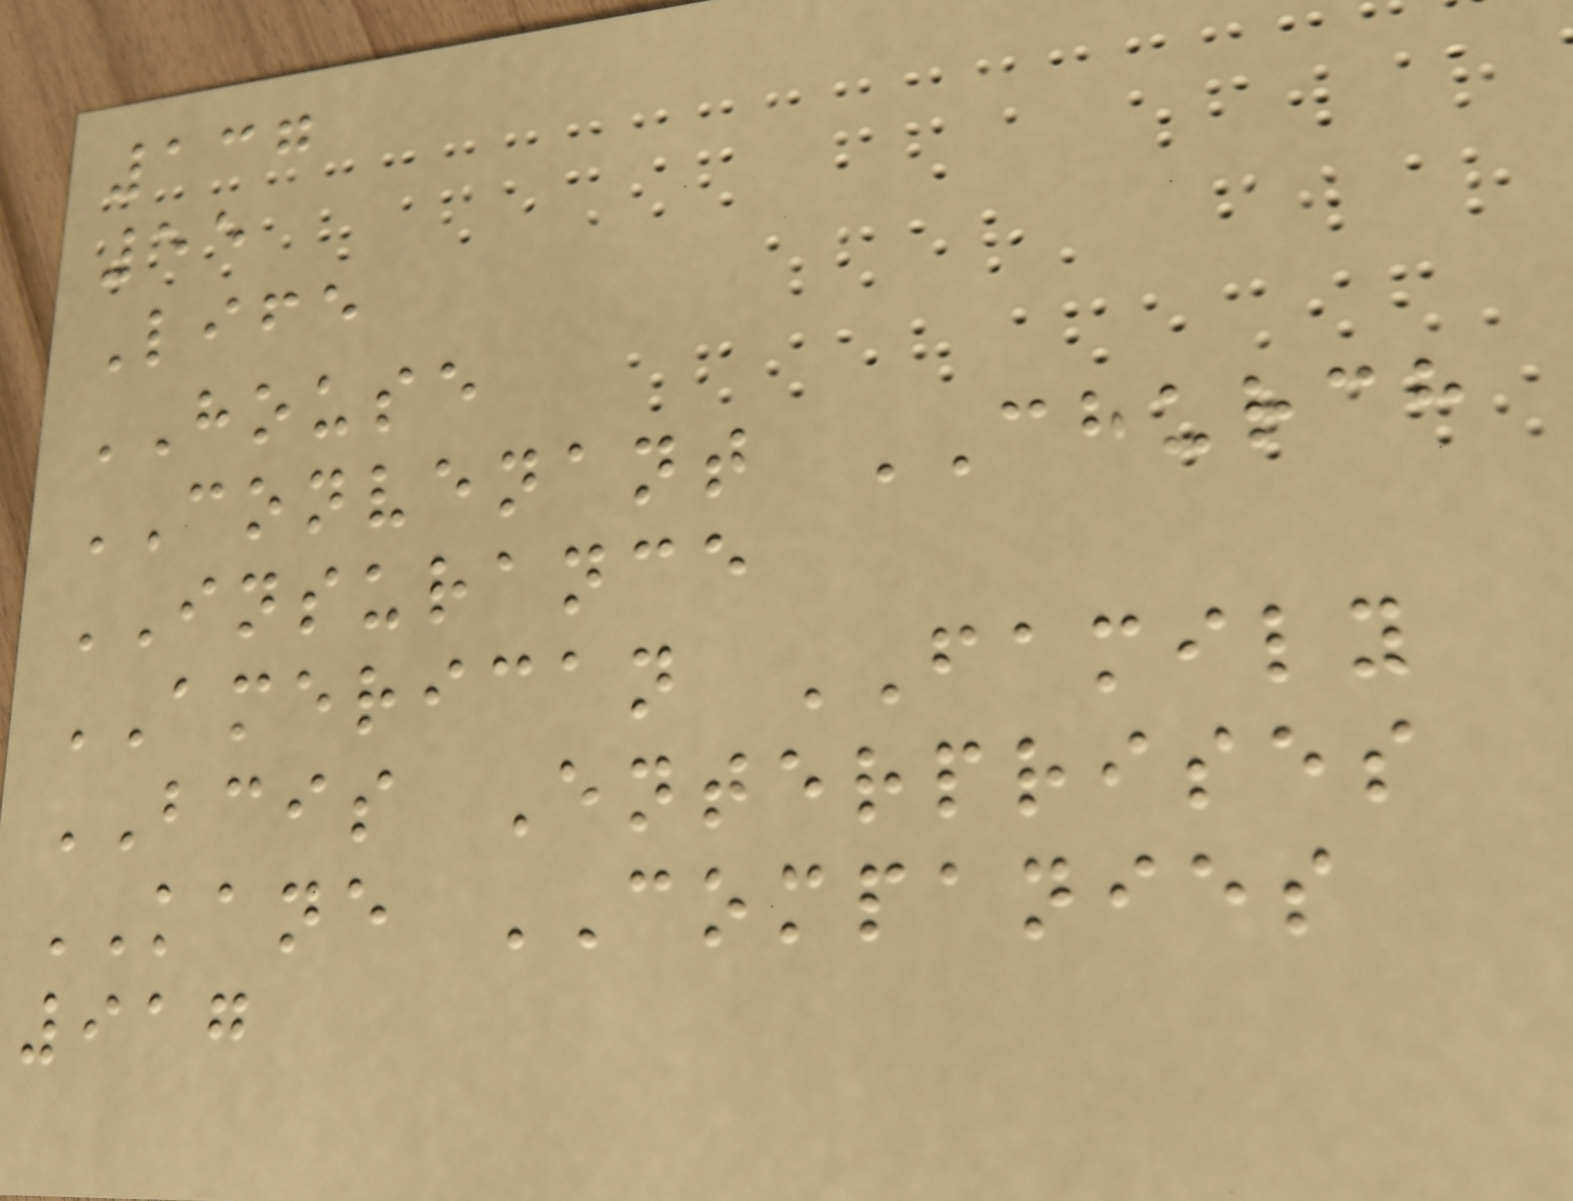137
55
Life
HOUSE
CONVENANT CHURCH
INSURANCE
AMERICAN FAMILY
BCIS Enterprises
KANE COMPANIES
917
